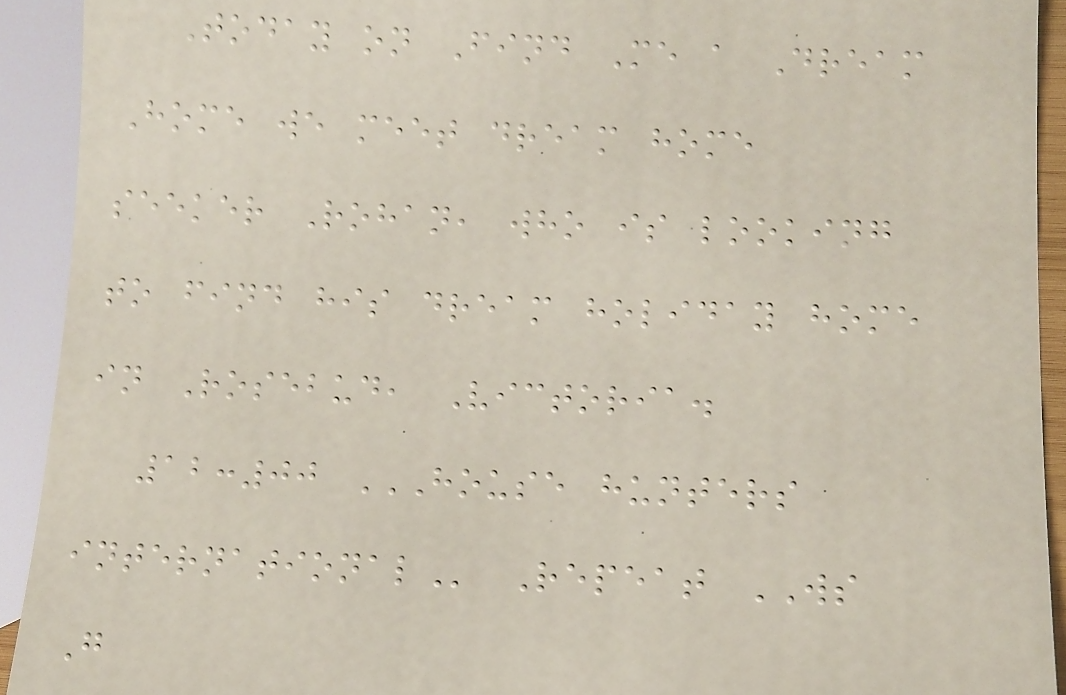Today on Find Me a Dream
Home we meet dream home
seeker Rohan, who is looking
to find his dream holiday home
in Rosebud, Victoria.
12:00 HOUSE HUNTERS
INTERNATIONAL Repeat WS
G
